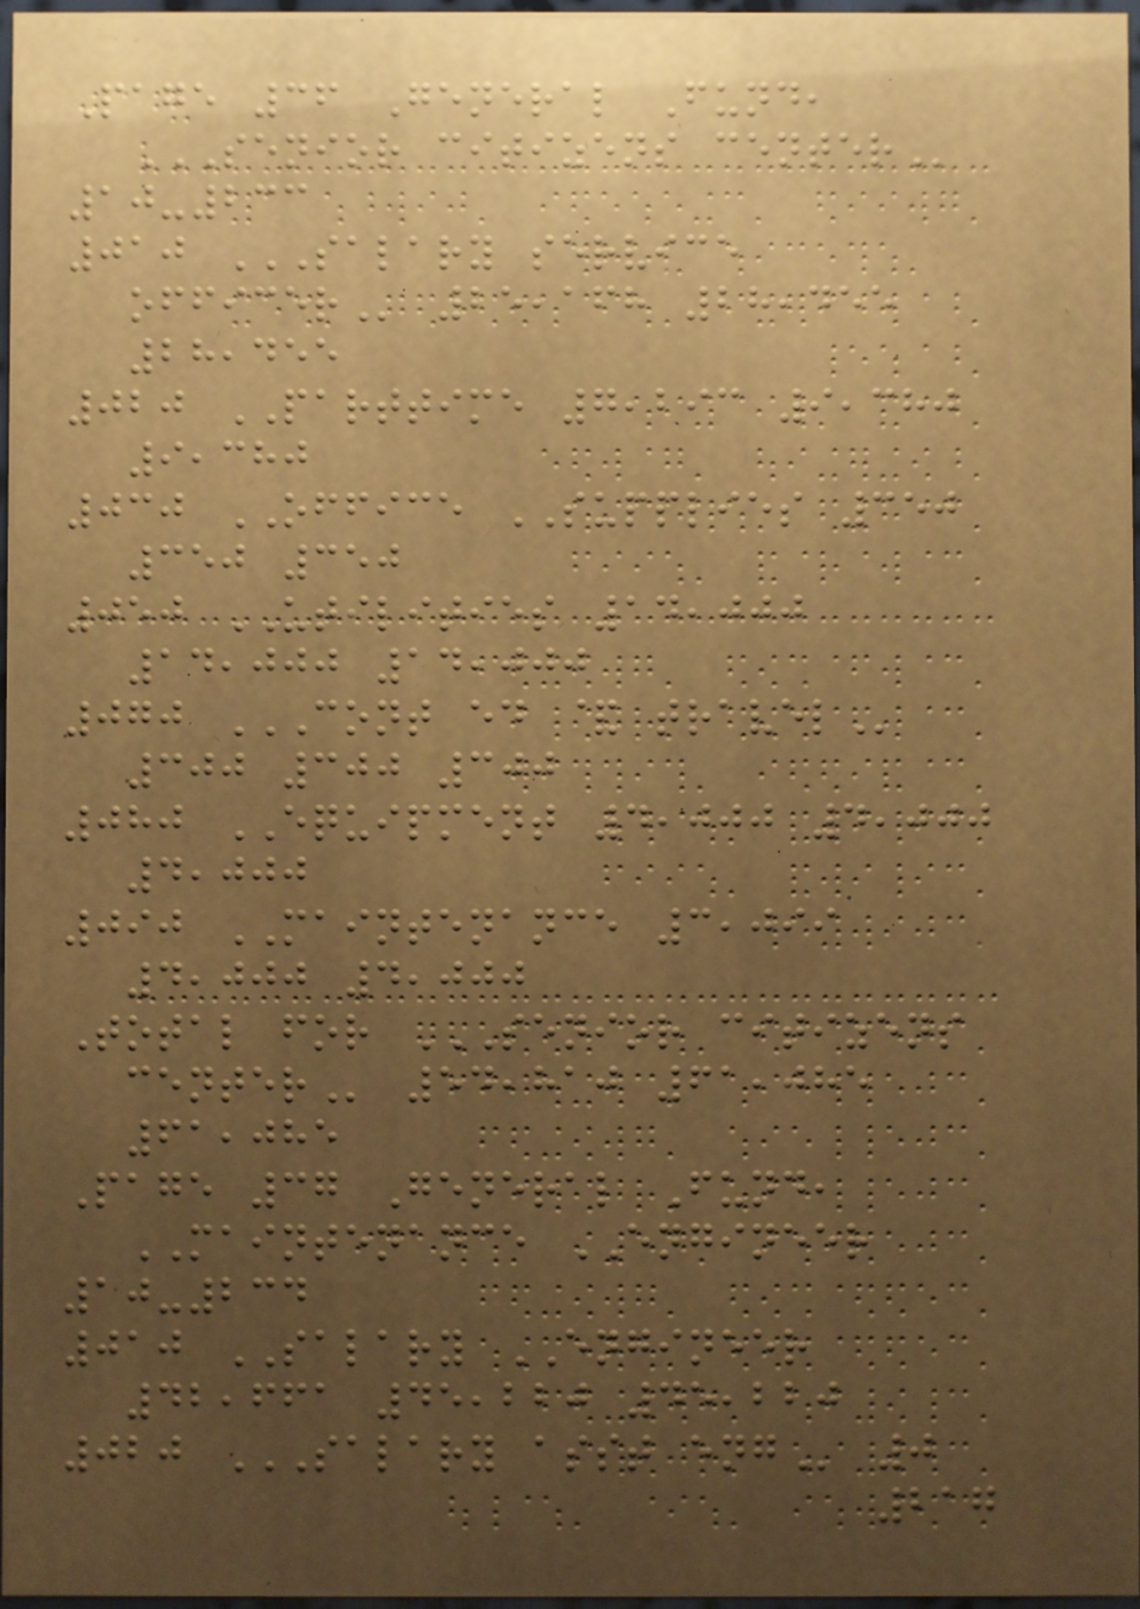Page 36 General Fund,
SENIOR CITIZENS CENTER
10-233
010 SALARY SERVICE
OFFICER 25,168 28,455
28,455
020 PARTTIME 7,293 9,380
9,380
030 OFFICE SUPPLIES 350
350 350
050 UTILITIES 14,000
14,000 14,000
070 CONT ED & TRAVEL
300 300 300
080 EQUIPMENT 4,000 4,000
4,000
090 MAINTENANCE 3,099
4,000 4,000
Total for SENIOR CITIZENS
CENTER 54,810 61,085
61,085
Page 37 General Fund,
MAINTENANCE ENGINEER
10-234
010 SALARY ENGINEER
42,661 45,220 45,220
020 SALARY ASST ENG 0
217
